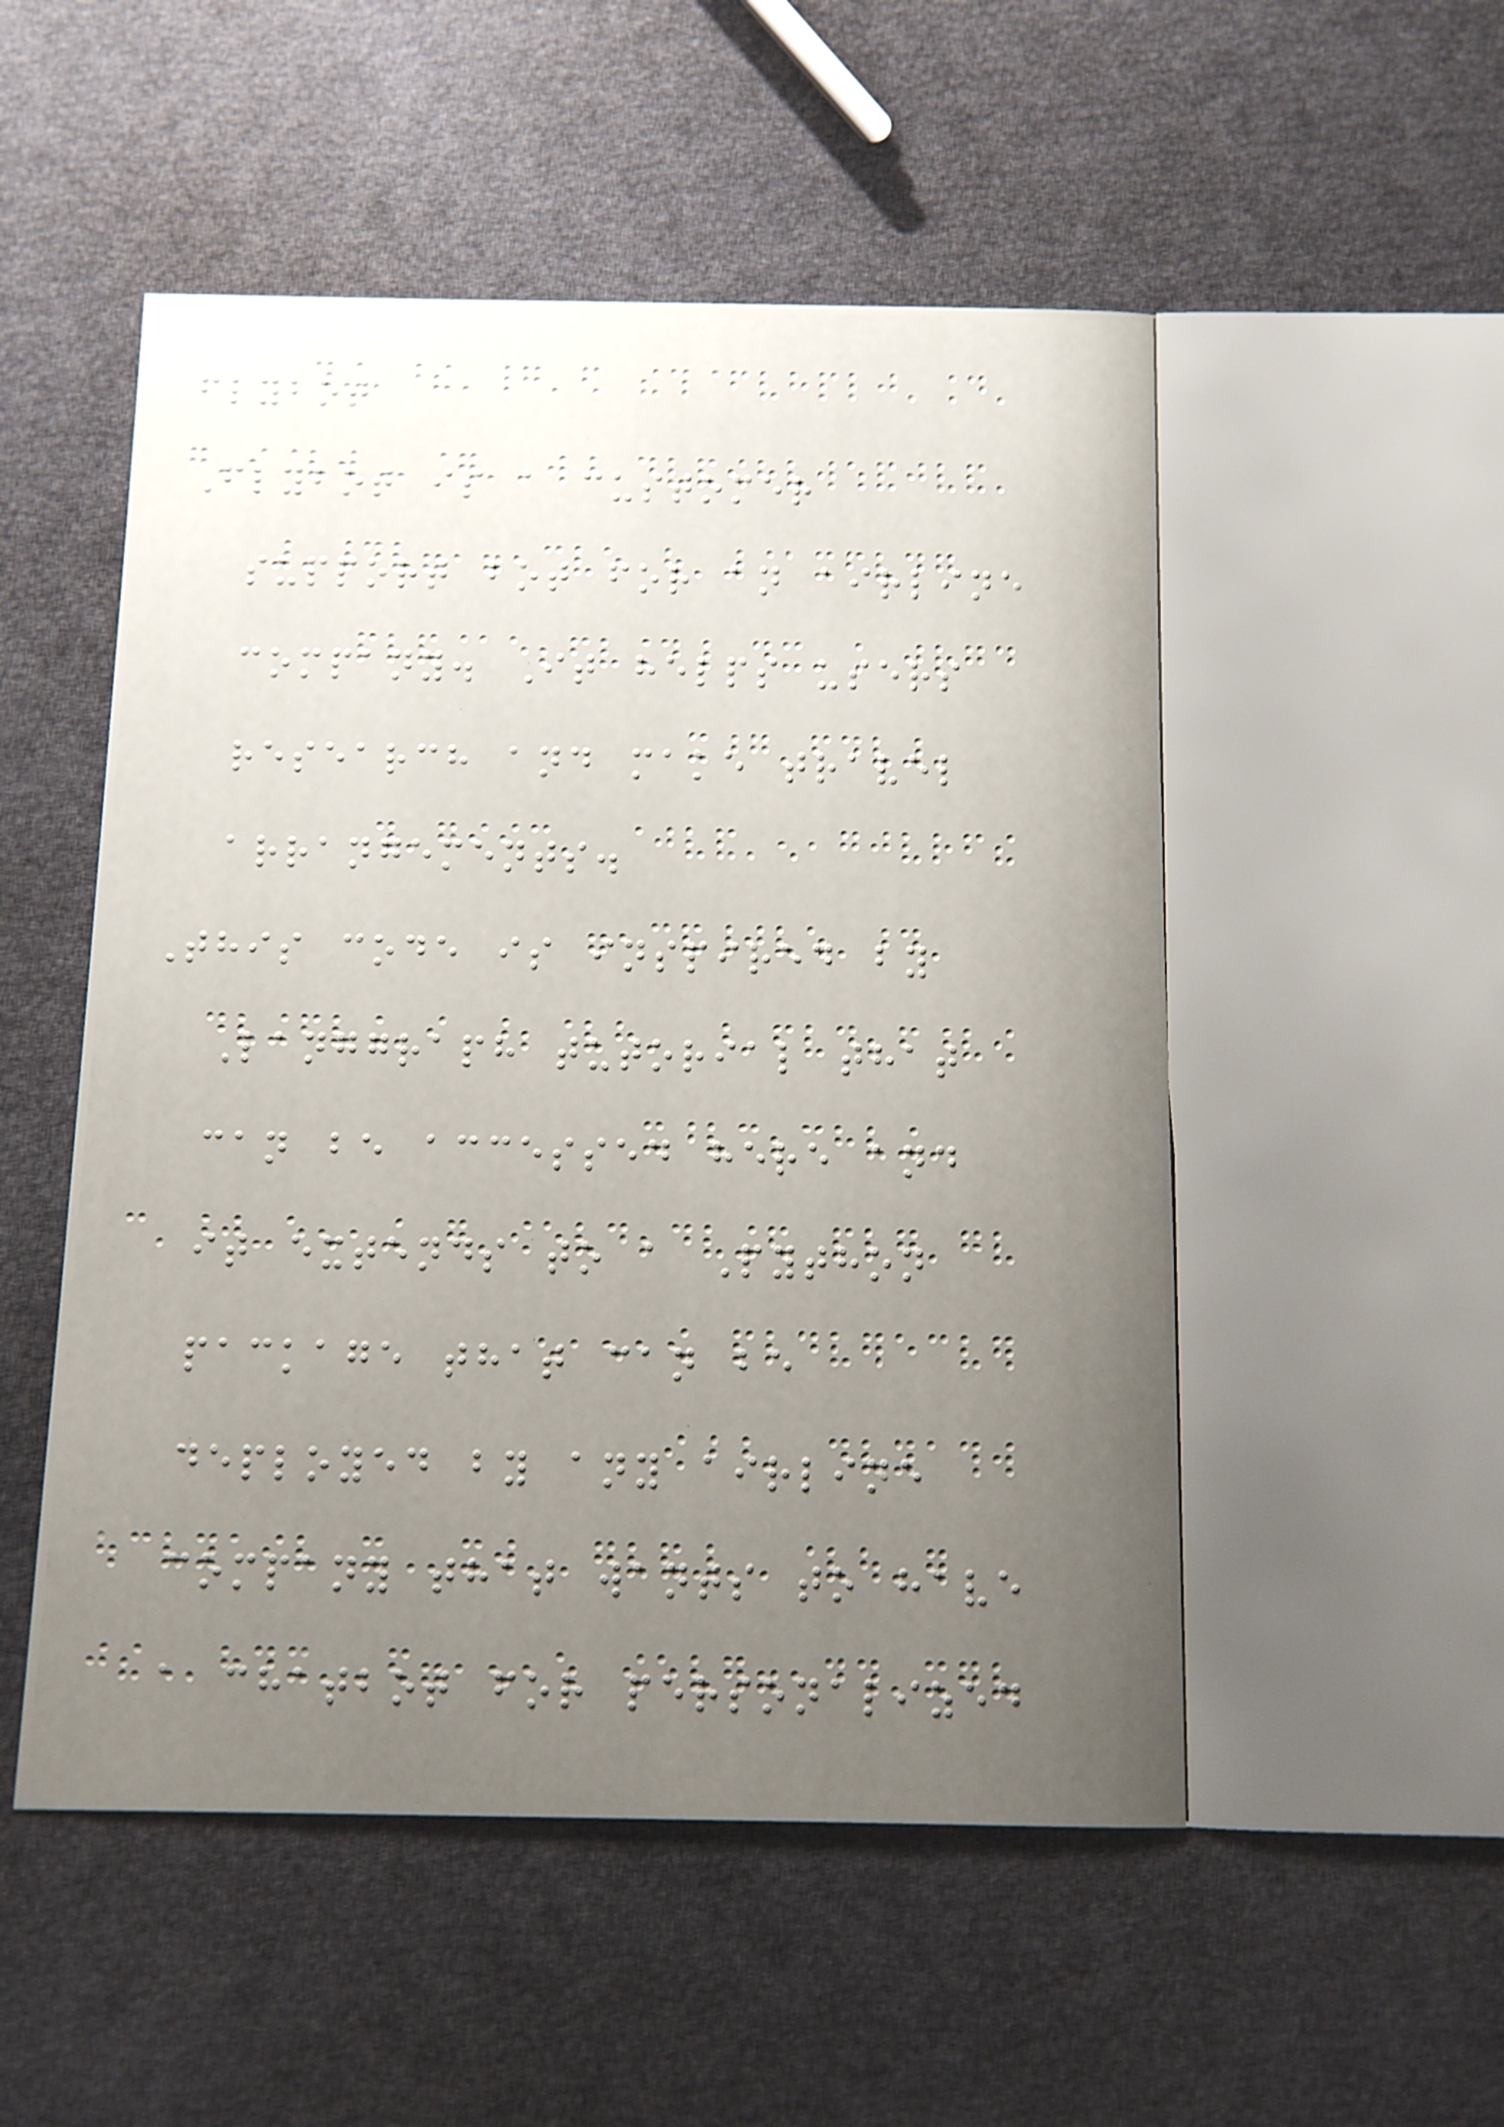flybot
Flybot is a customer
support bot for an airline
company. It helps users
research and make travel
arrangements.
This code is inspired by
Langgraph tutorial that
can be accessed here and
it extends to a Python
package that can be
deployed by any airline
company that wants to have
a chatbot for personalized
